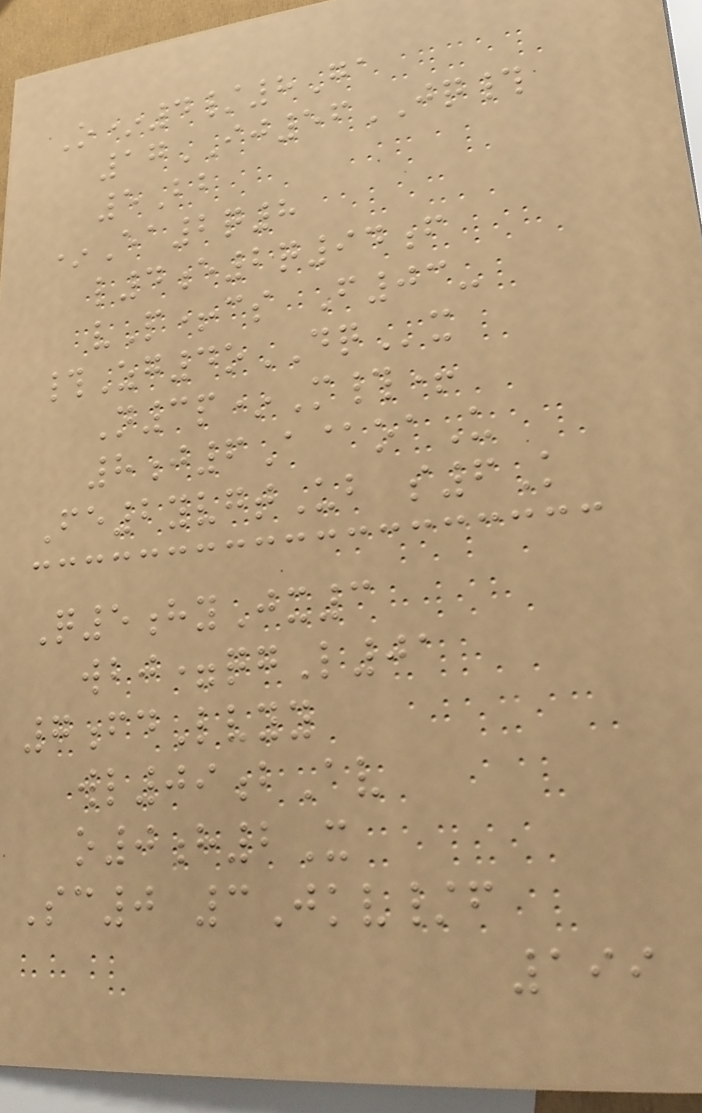O*4/8Ga
17IJ56JQ#
5Bb
*Ea2q8
l4e2q94f
vP+cs F03-
#Zg4oDQx
N3p*M#+
8j6A@oaU
Fe2yvgtUb s6K
Q5hyJx3
wbj=qgL01
7fdLvyy
wl09bAv
o0h2X
Sc0 3Jkv/f
199
